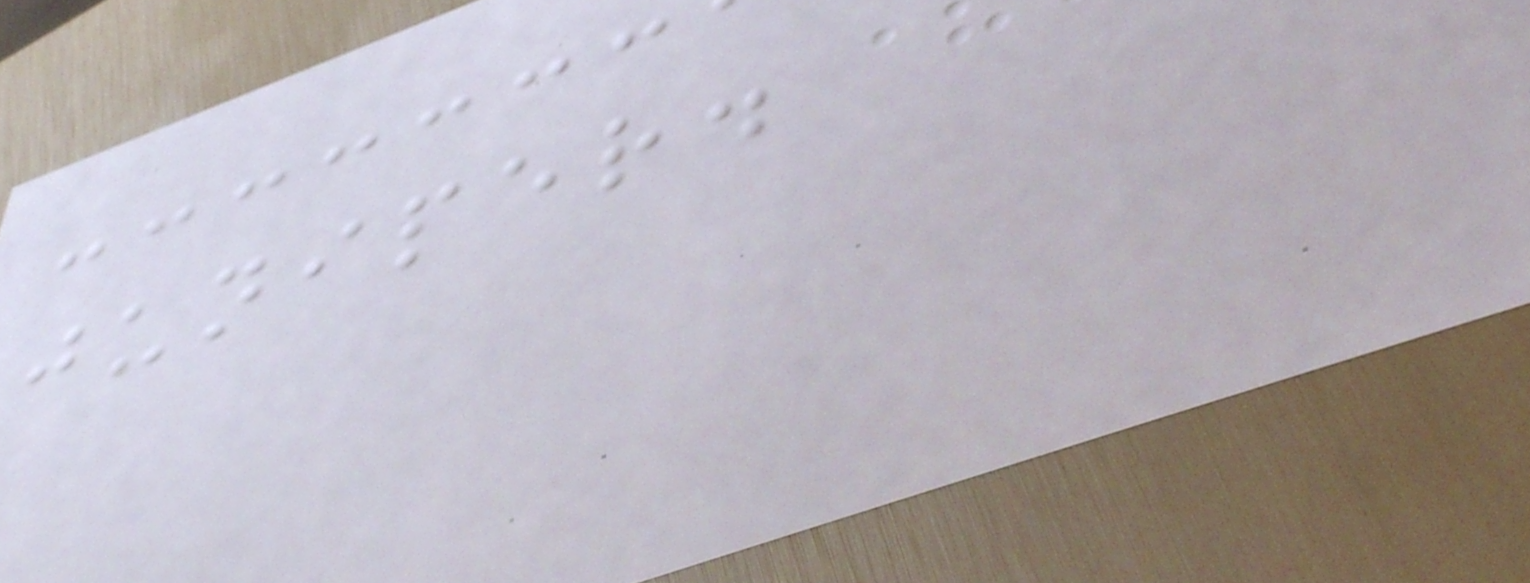juniper.
